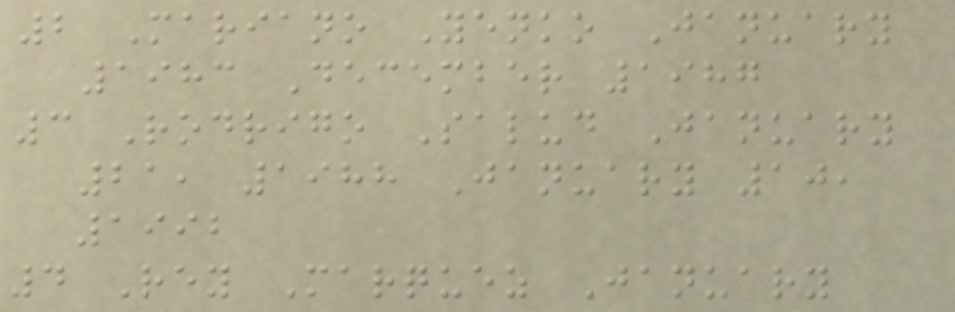2 Mariano Yenko January
1983 December 1987
3 Rodrigo Salud January
21, 1988 January 10,
1992
4 Rey Marquez January
